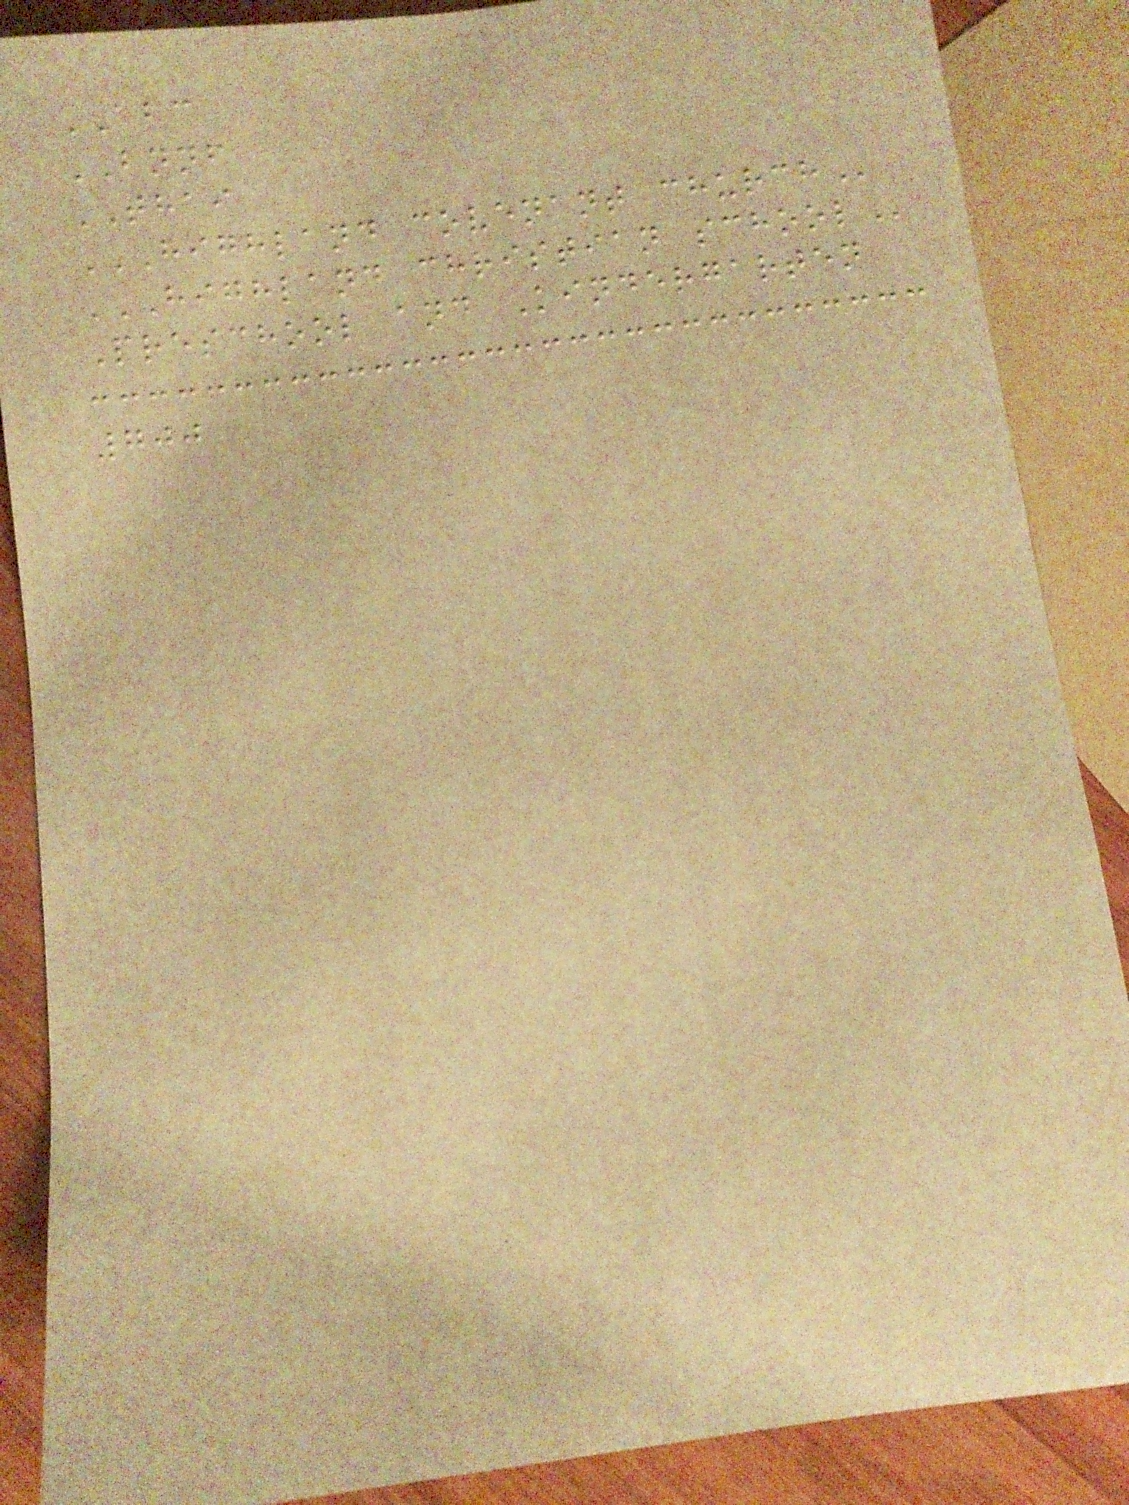ABC
BNNF
THAI
HIGHLAND COVENANT CHURCH
HIGHLAND CHRISTIAN SCHOOL
Preschool and Kindergarten
700
